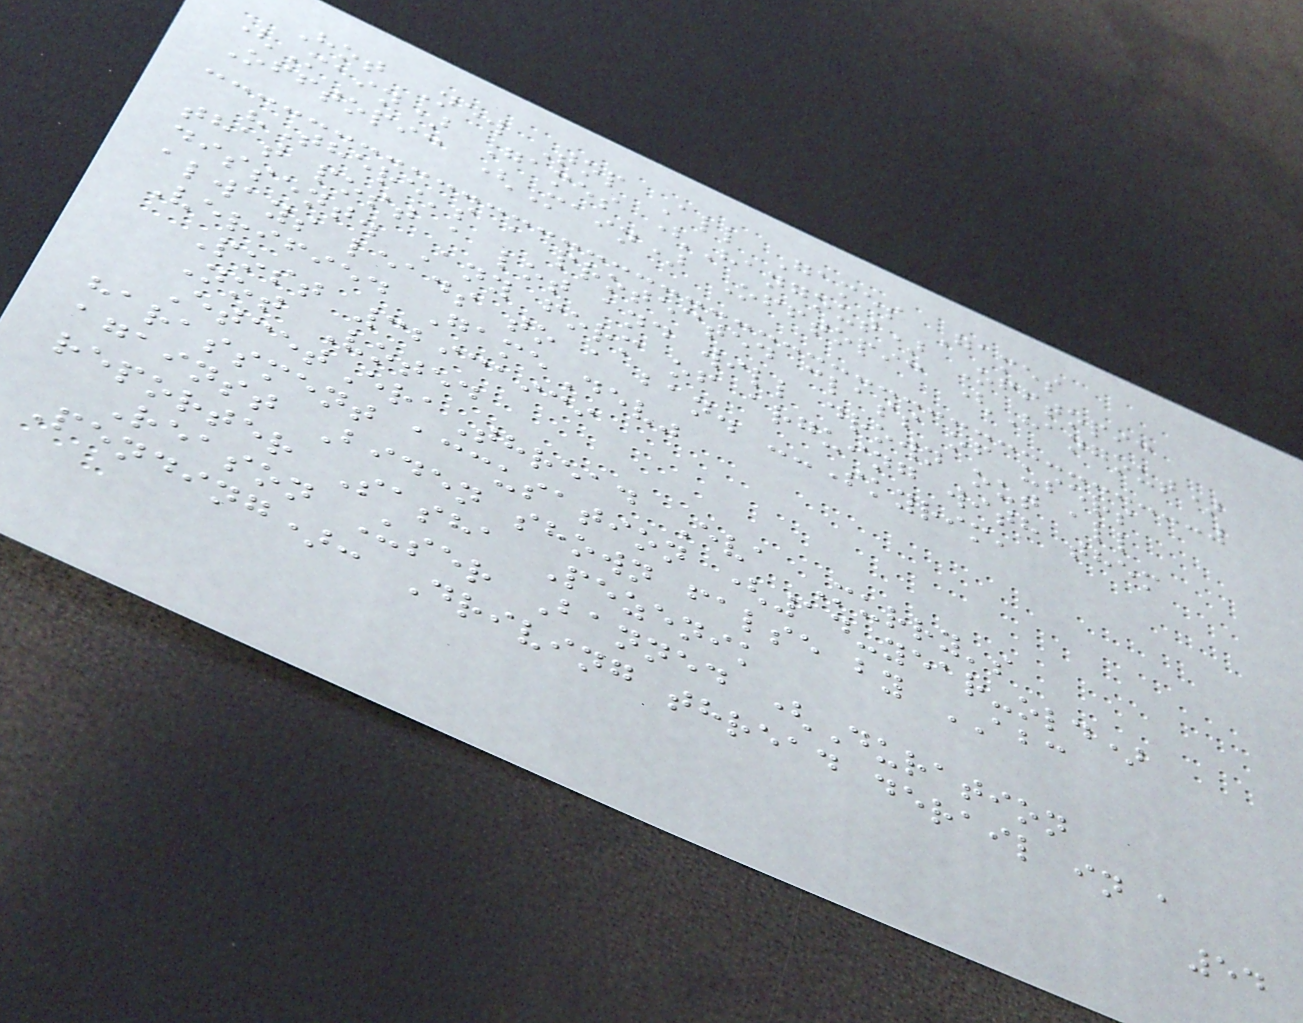Hot New Top All Games Games
(Main) Games (Hangout) Offtopic
Offtopic (Main) Offtopic (Hangout)
"There's a protected class of users
that post a lot and will drown out all
dissent. Any form of arguing with them
always leads to a ban. --Skyrim,
Verified GameDev"
Post 32931939
Not Voted
EtcetEraThread Eva Murry's
harassment accusation (14-year-old)
against Biden shown false by ABC
reporter Sasha Pezenik
Reason User Banned (Duration
Pending): Driving thread derail in a
54
